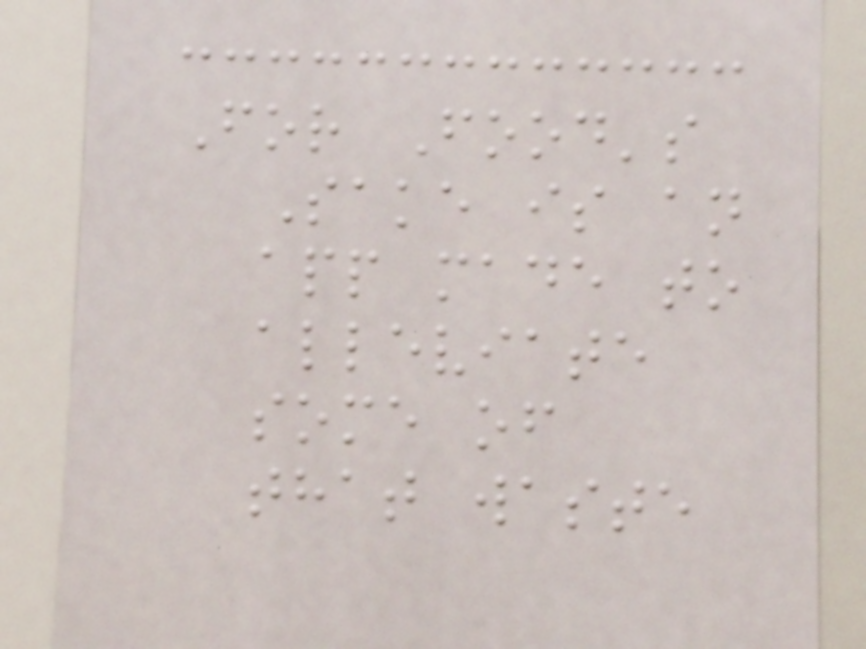For Food's
Sake is an
app made to
alleviate
some of
that waste
